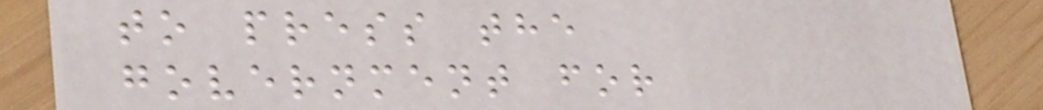to press the
government for
